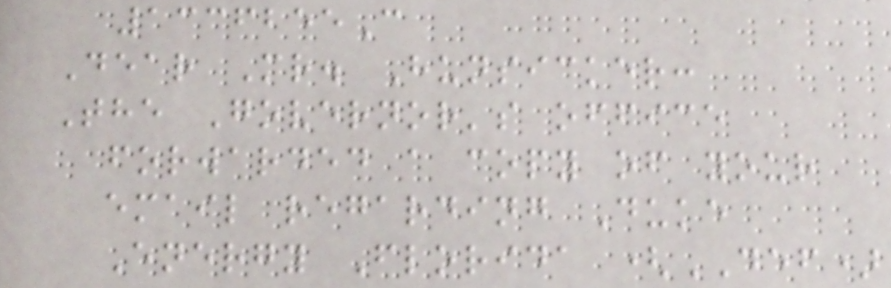1336255C
Dear Mr. Hunsicker:
The Governor's office
forwarded a copy of your
email regarding Duke
Energy Florida (DEF)
